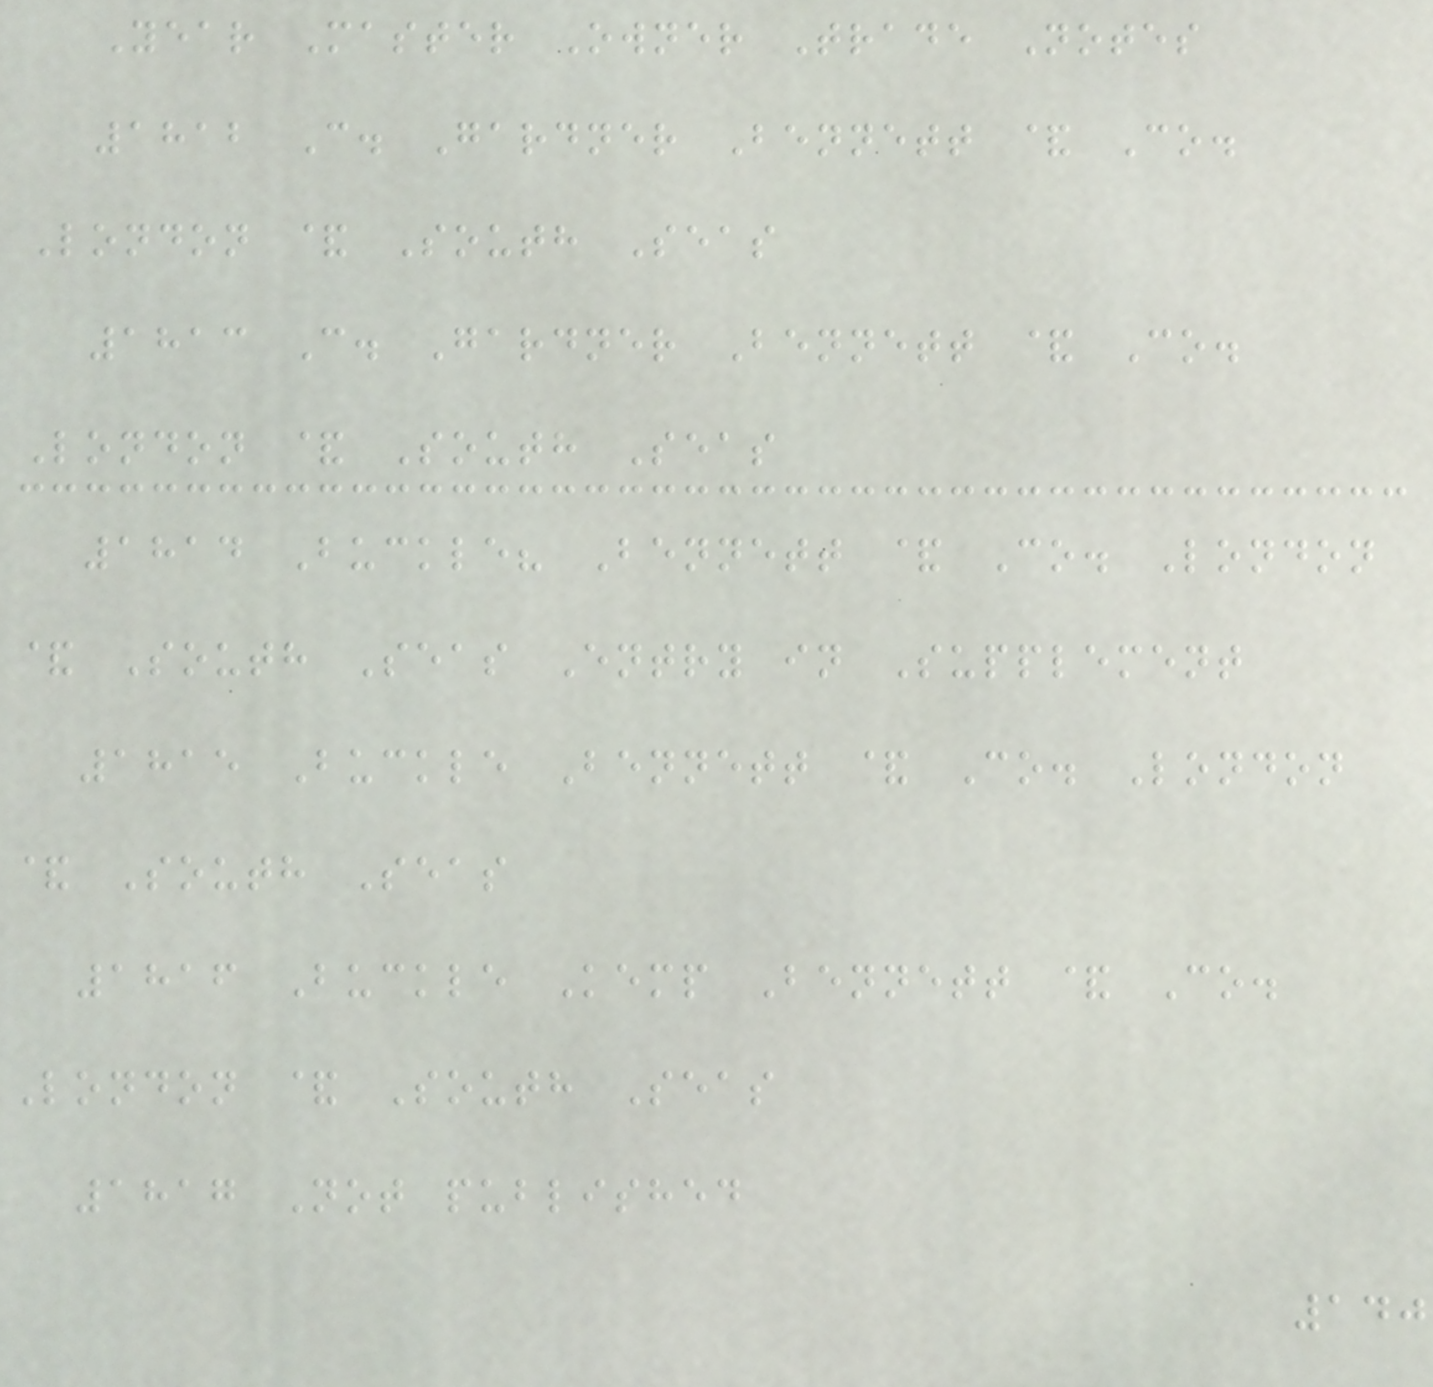Year Master Owner Trade Notes
1812 C. Gardner Bennett & Co.
London & South Seas
1813 C. Gardner Bennett & Co.
London & South Seas
1814 Buckle? Bennett & Co. London
& South Seas Entry in Supplement
1815 Buckle Bennett & Co. London
& South Seas
1816 Buckle Kemp Bennett & Co.
London & South Seas
1817 Not published
140
